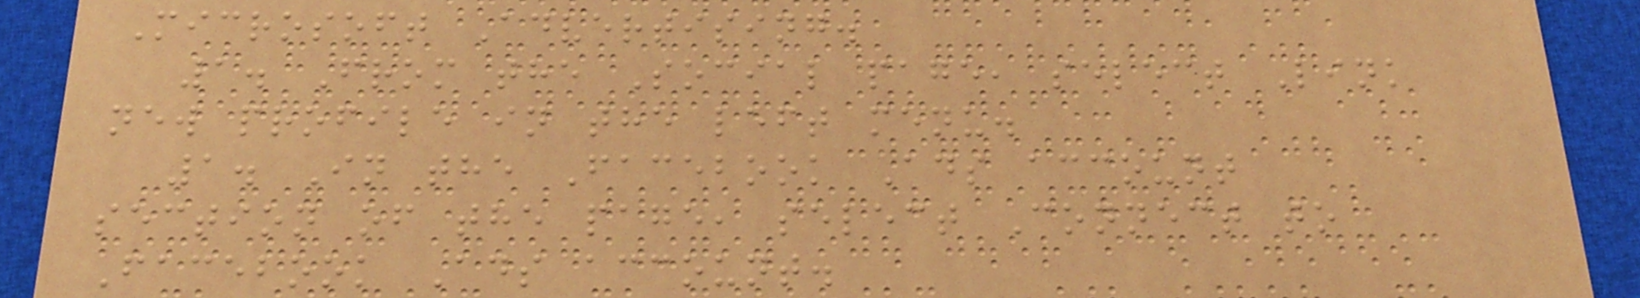Microsoft Advertising.
1. From the Social page, select Link
new profile in the left menu.
1. In the Facebook Ads account
section of the page, select Connect to
Facebook Ads account.
